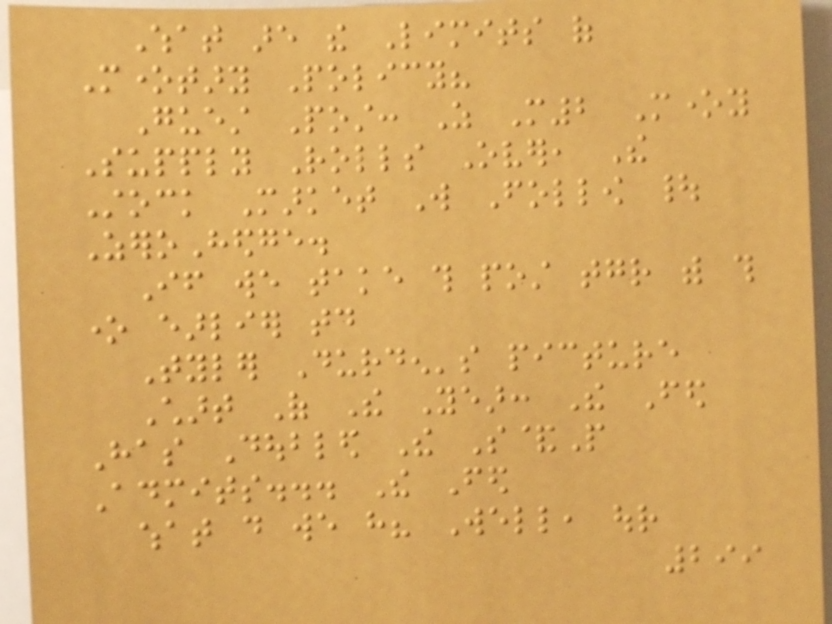What are the Limits of
Monetary Policy?
Guest Post: As M2 Money
Supply Rolls Over, The
Stock Market Will Follow |
ZeroHedge.
If we take this post together with this
one earlier today
Tyler Durden's picture
Chart Of The Year: The Fed
Has Doubled The S&P
Admits... The Fed
what do we have? Well, our
299
